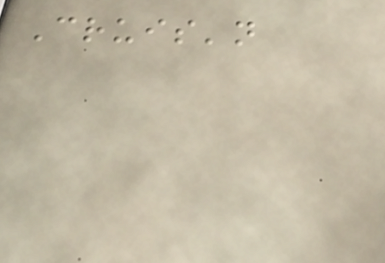Cruis'n
